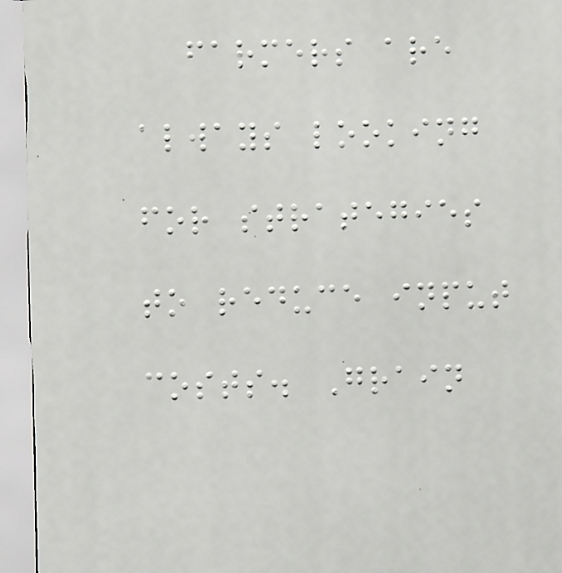farmers are
always looking
for strategies
to reduce input
costs. Grain
